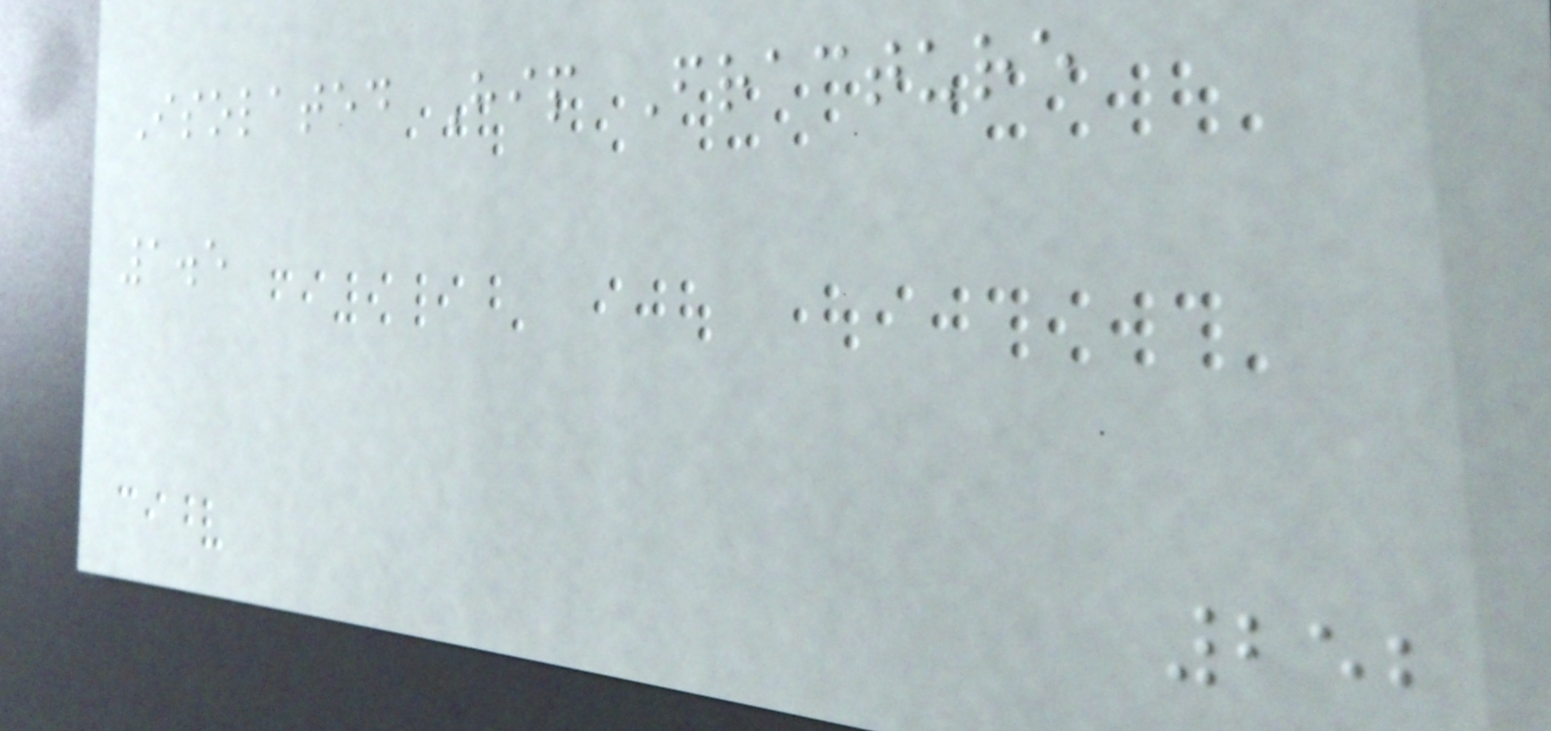Isolated Hip Fracture
1.5
252
